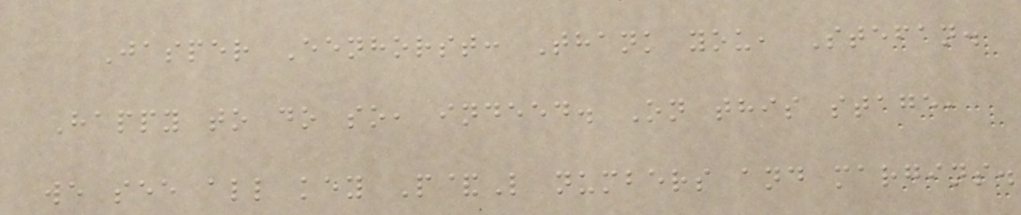Jasper Eenhorst: Thank you, Stefan.
Happy to do so, indeed. On this stage,
we see all key P&L numbers and margins.
